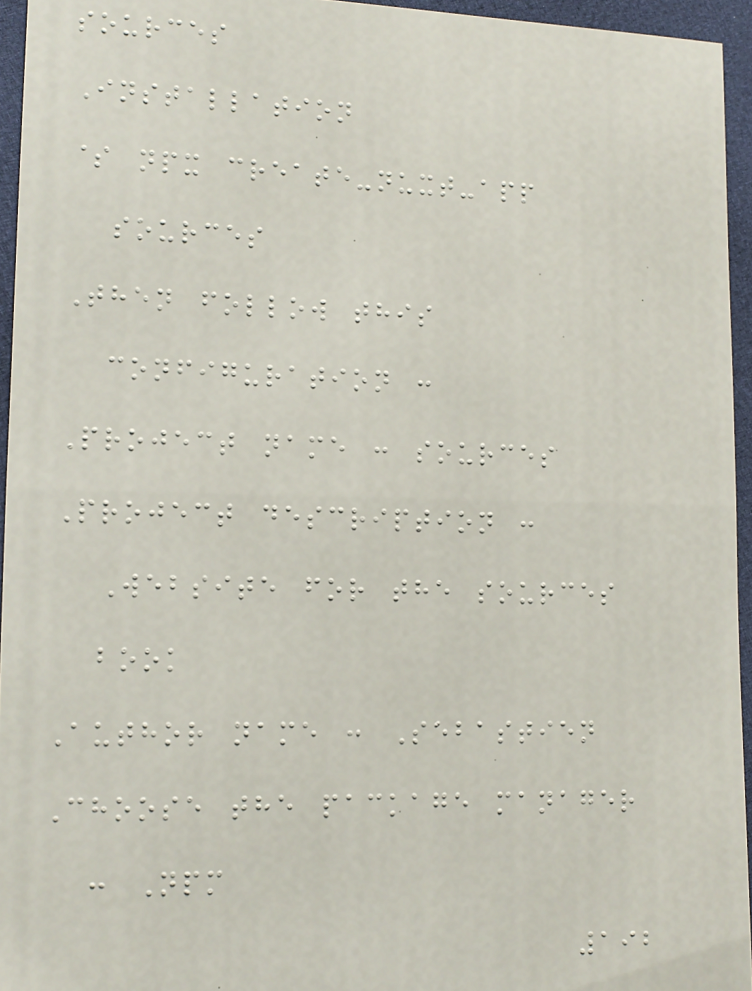sources
Installation
$ npx create-nuxt-app
sources
Then follow this
configuration :
Project name : sources
Project description :
Website for the sources
book
Author name : Sebastien
Choose the package manager
: Npm
192
